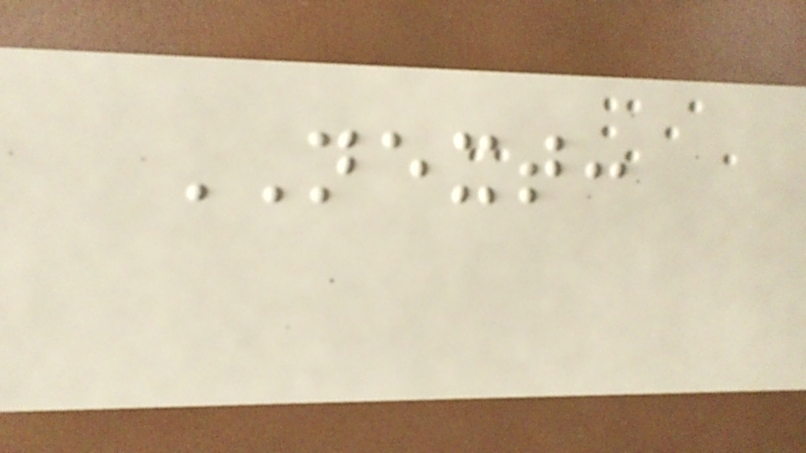NEXT:
